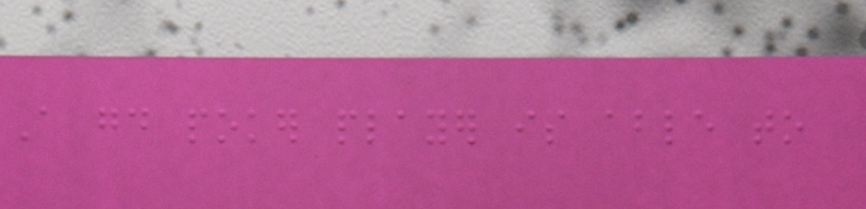A good poker player is able to
